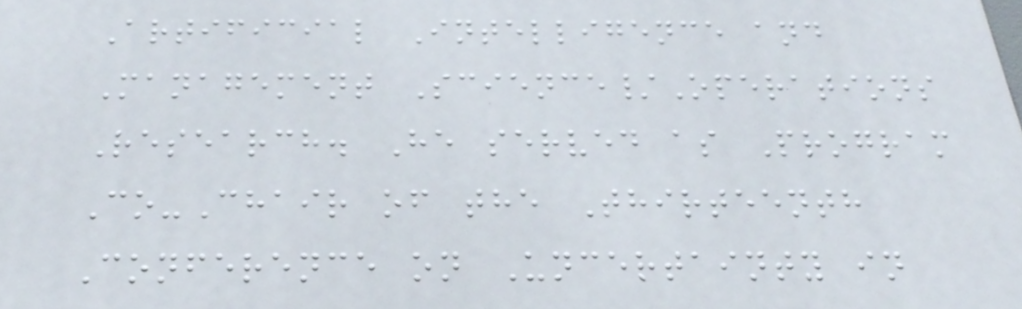Artificial Intelligence and
Management Science/Operations
Research. He served as Program
Co-Chair of the Thirteenth
Conference on Uncertainty in
